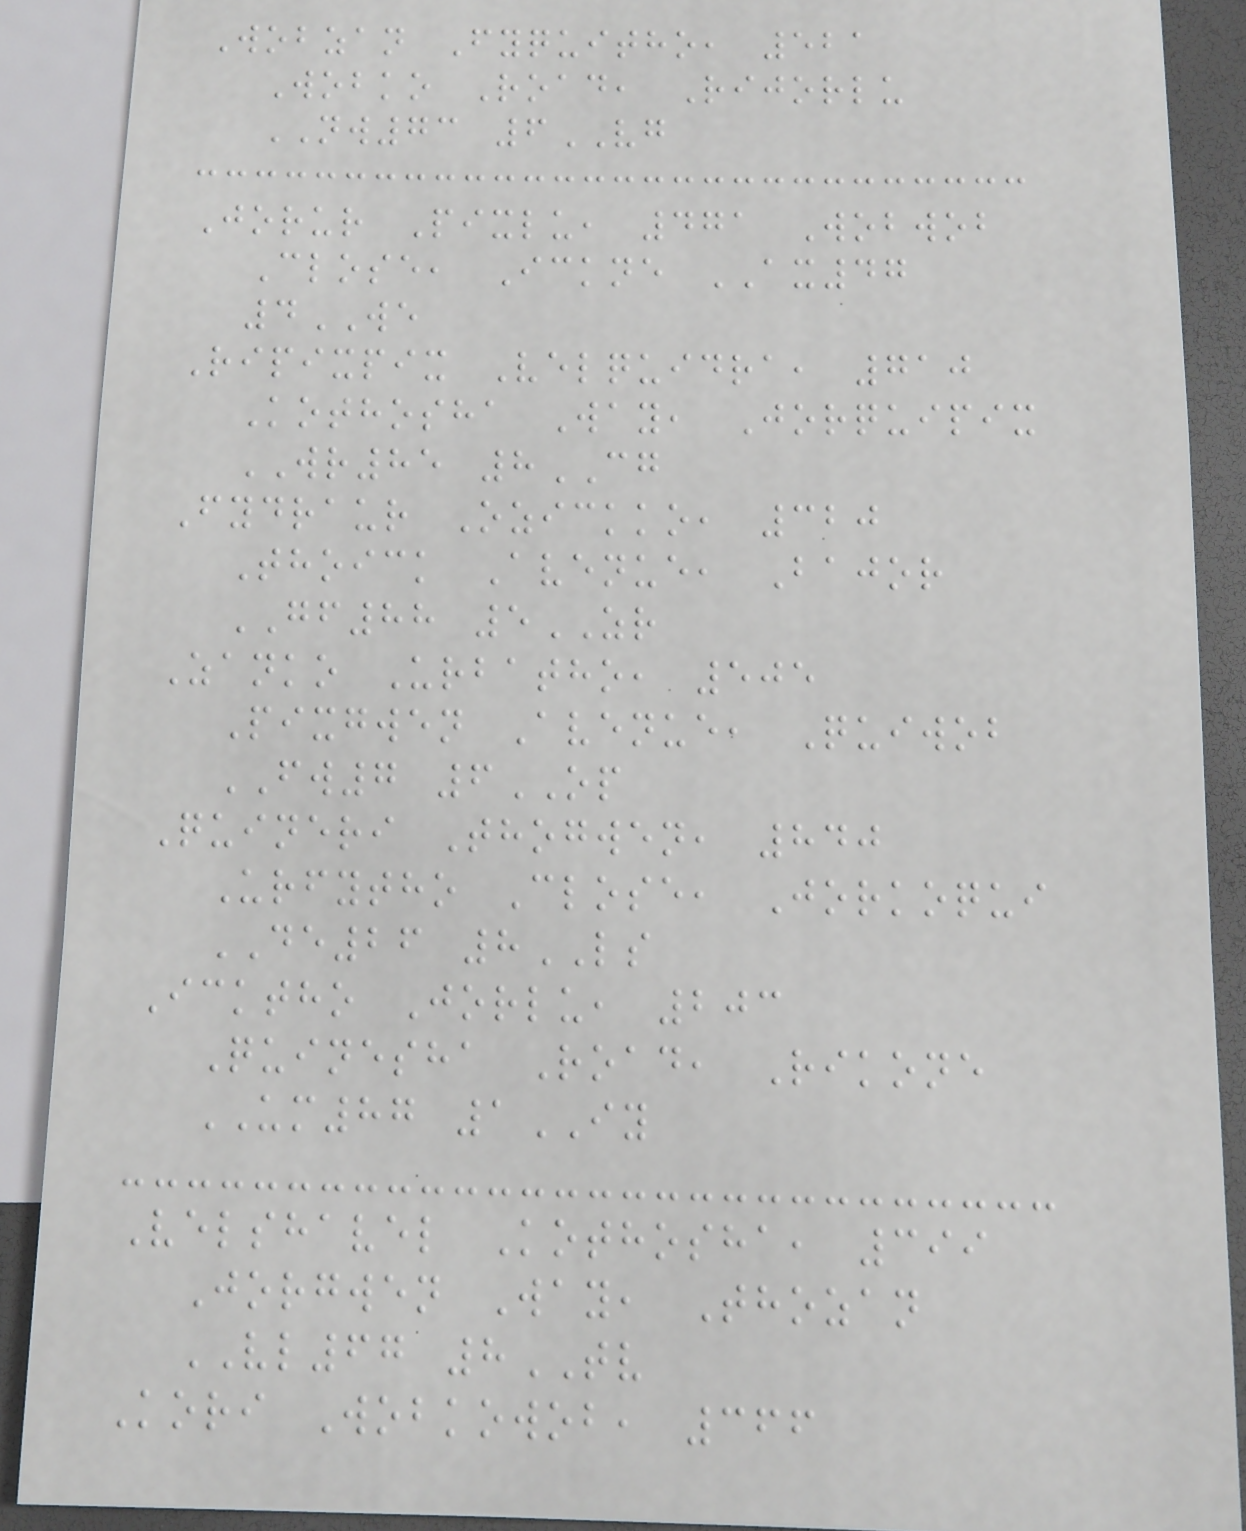Wobzan Fyquitho, 521
Wobko Road, Rijorlu
NW73 6VG
Jorur Pixlu, 471 Wobwob
Close, Ickne AX47
4WE
Ripixpix Velquidra, 710
Kothosha Way, Jorquipix
WR85 8CG
Fydraur Ozickko, 320
Thoick Avenue, Bajor
GF88 5ZR
Zanko Urbatho, 505
Pixgwen Avenue, Quiwob
FW7 6OP
Quineri Thogwen, 840
Urfytho Close, Jorkoqui
DE26 8LS
Icktho Jorlu, 203
Quinesha Road, Rikone
UM87 1IY
Velshavel Kothosha, 399
Jorgwen Way, Thozan
VL67 8TV
Kori Wobkowob, 366
